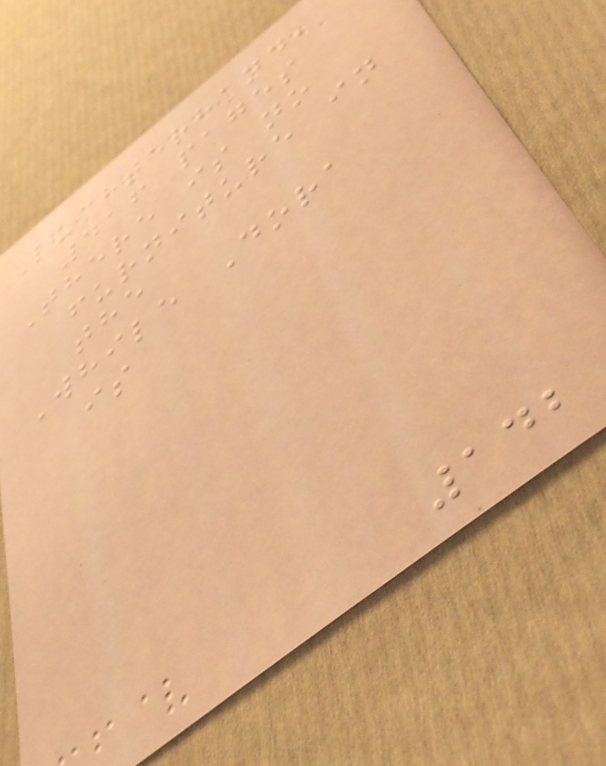Luchterhand,
416 pages
There is no
furniture in
the
While Dora
is
142
